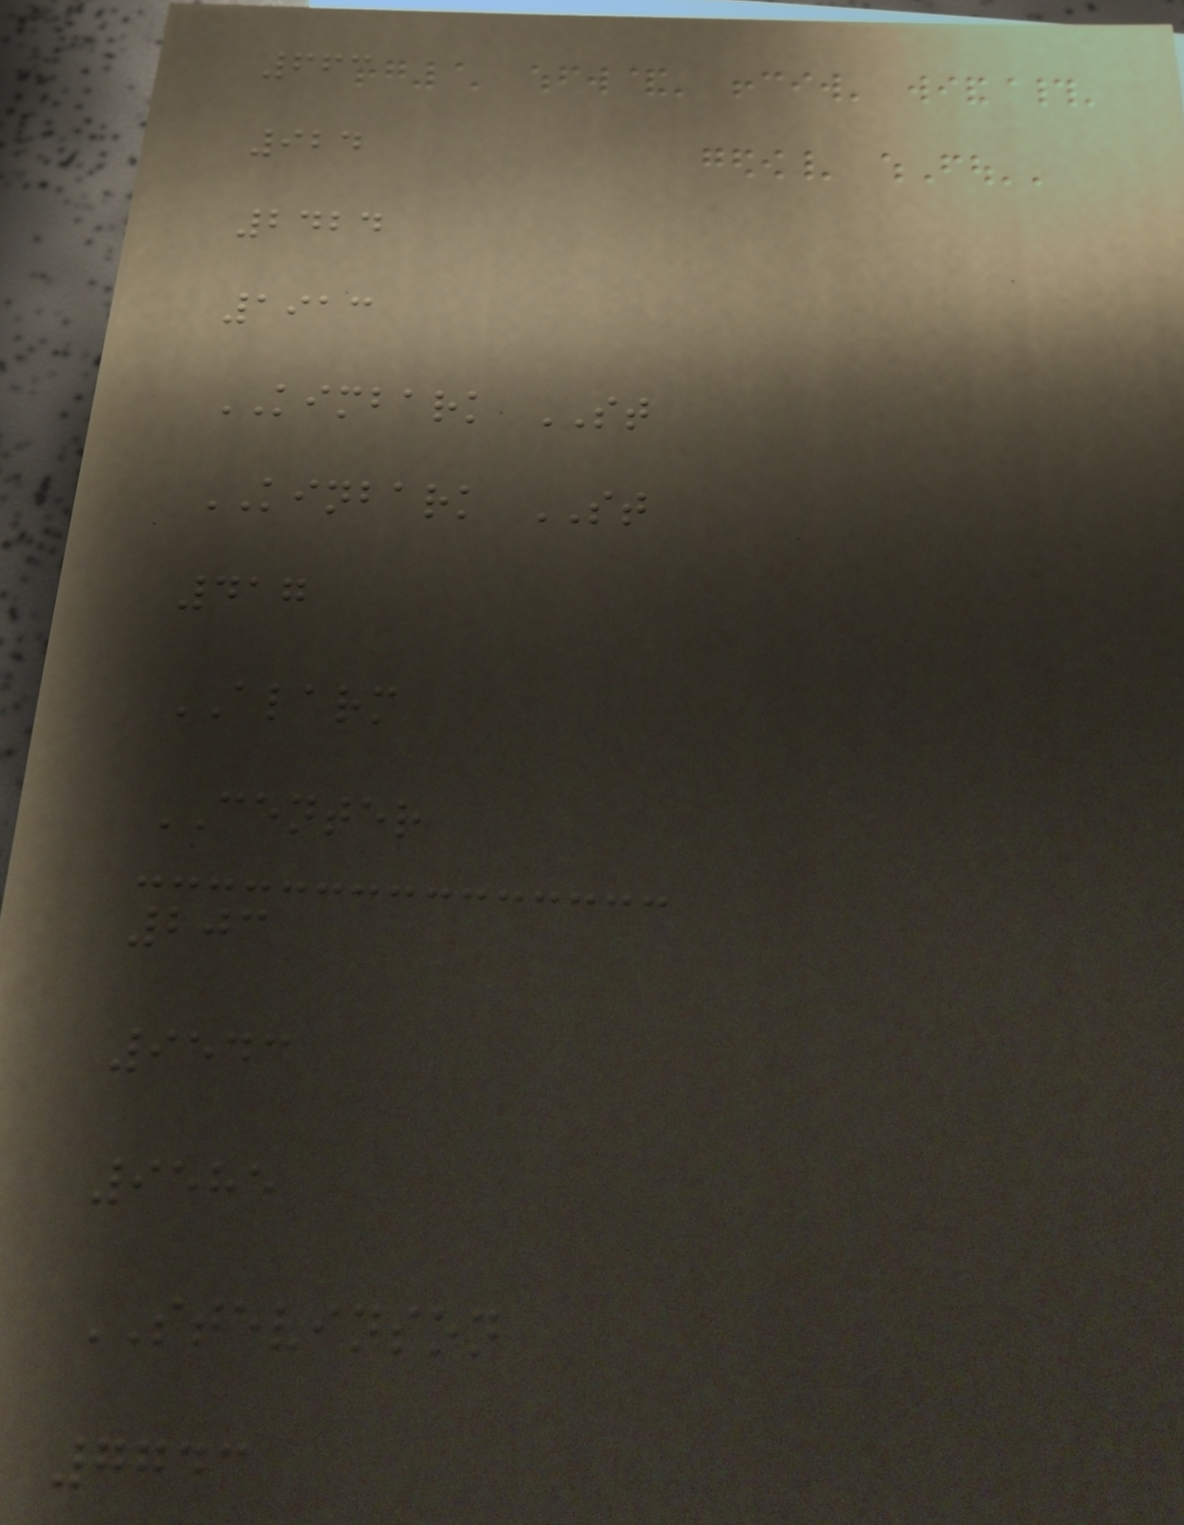663
924
2424
1913
KIMBARK ST
KINBARK ST
417
ALARM
CENTER
203
9543
9585
STEVINSON
7743
